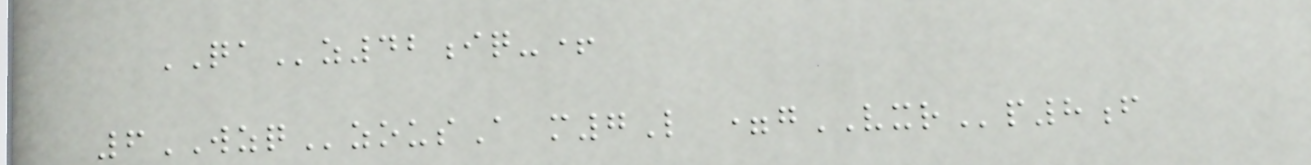QAz42iq-+
6WZQzousA m7L =gVXRp8f
